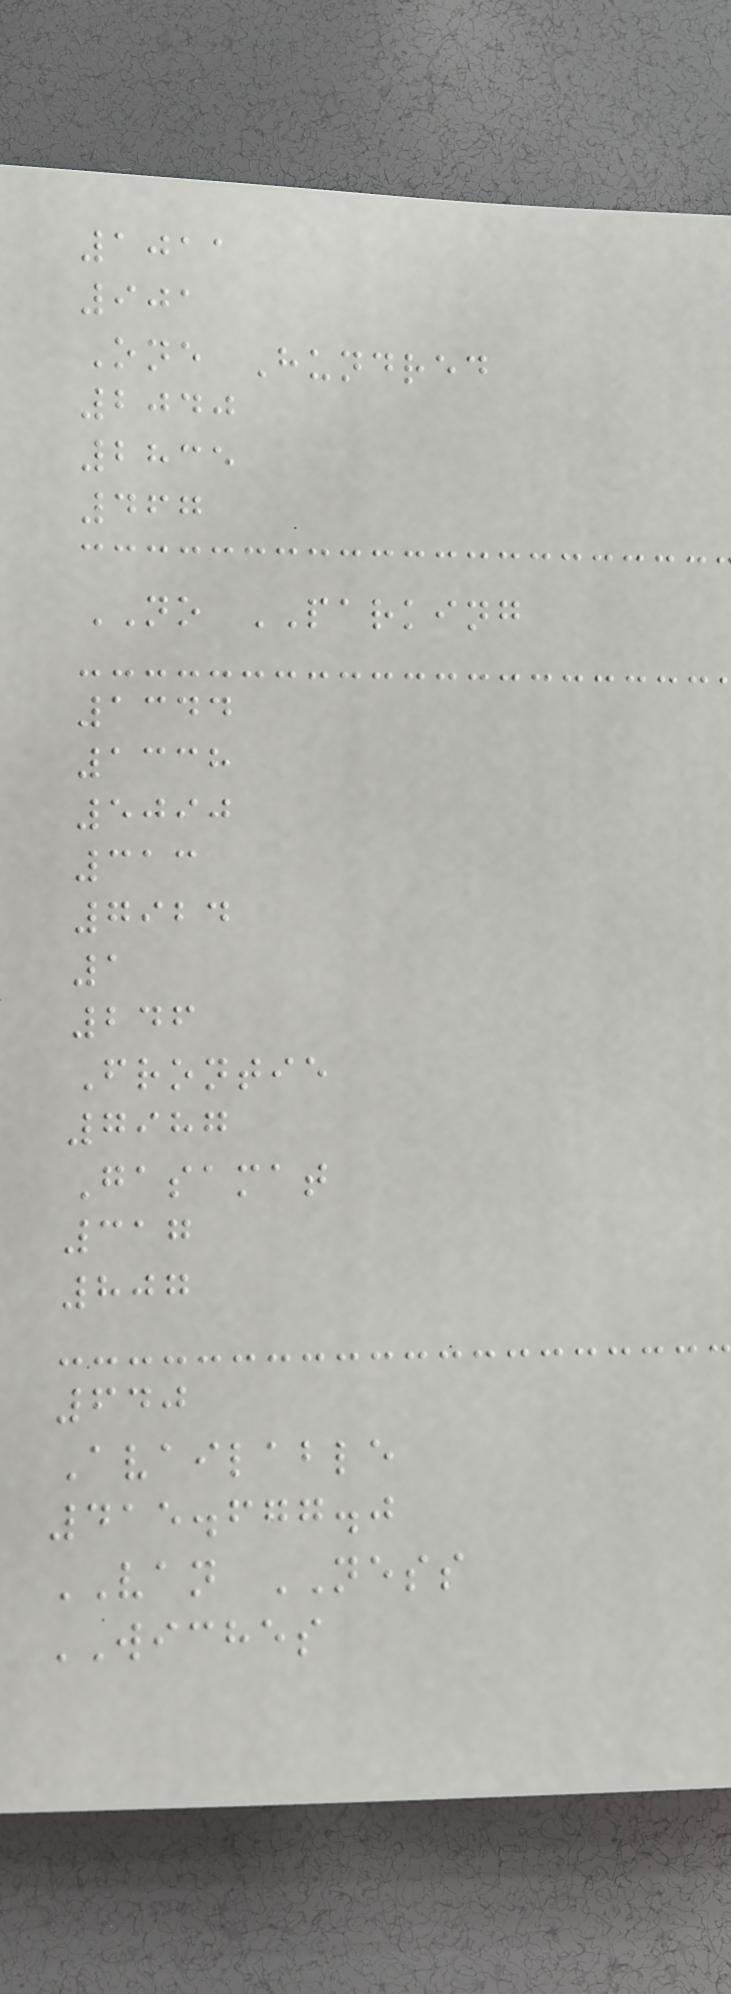1011
901
One Hundred
2040
2835
467
NO PARKING
1344
1338
5090
313
7924
1
246
Frontie
7987
Gasamat
317
807
640
Available
415.677.0
VAN NESS
WICHES
